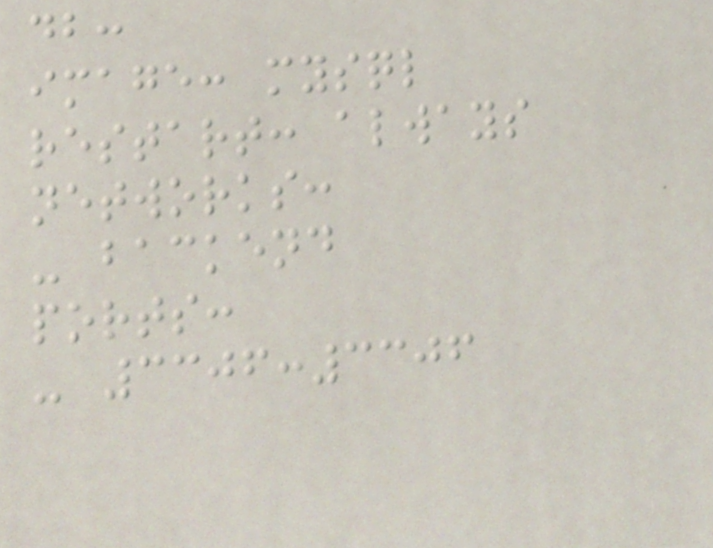db:
image: mysql
restart: always
networks:
- backend
ports:
- 3306:3306
